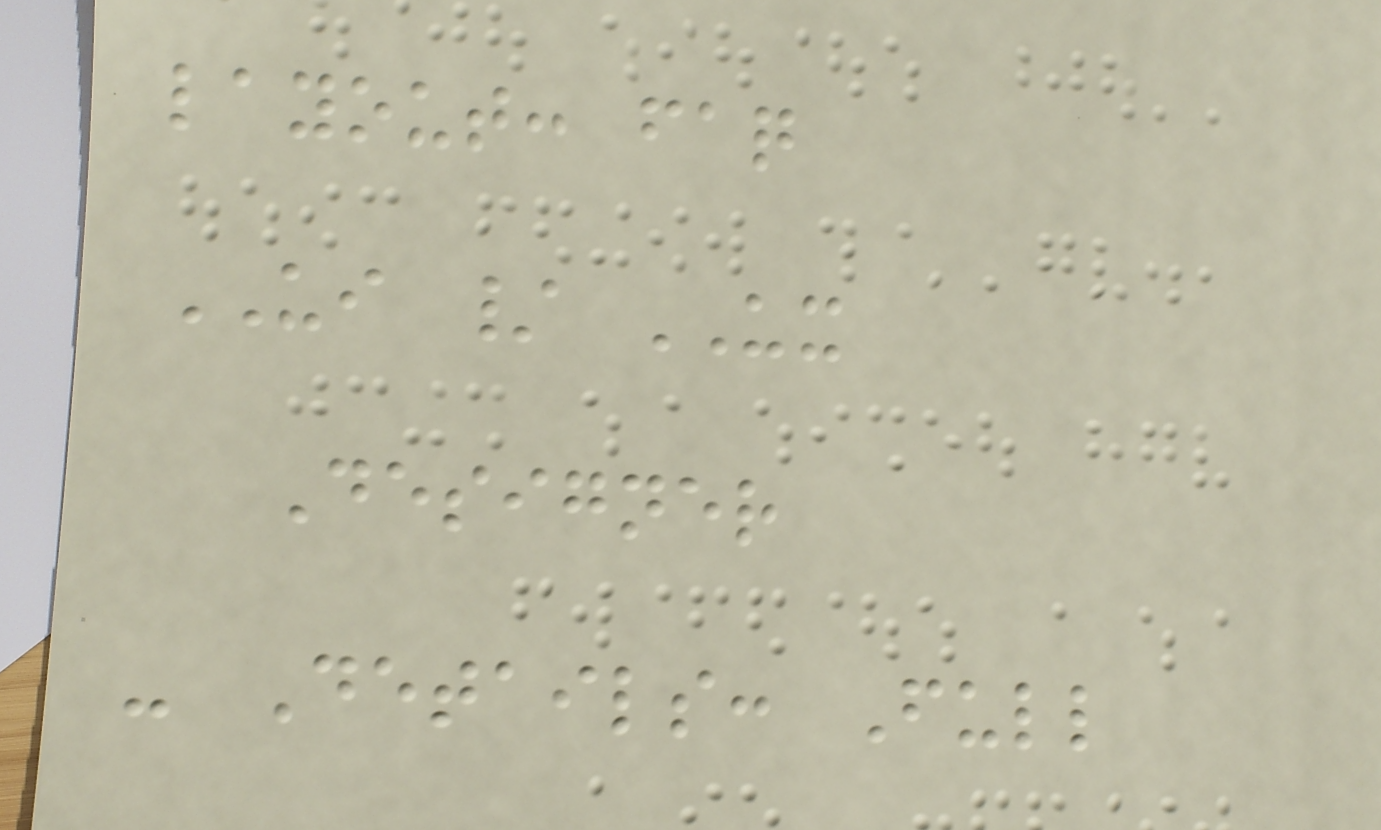layout: faq
UI / UX
Designer
- Details: Full
